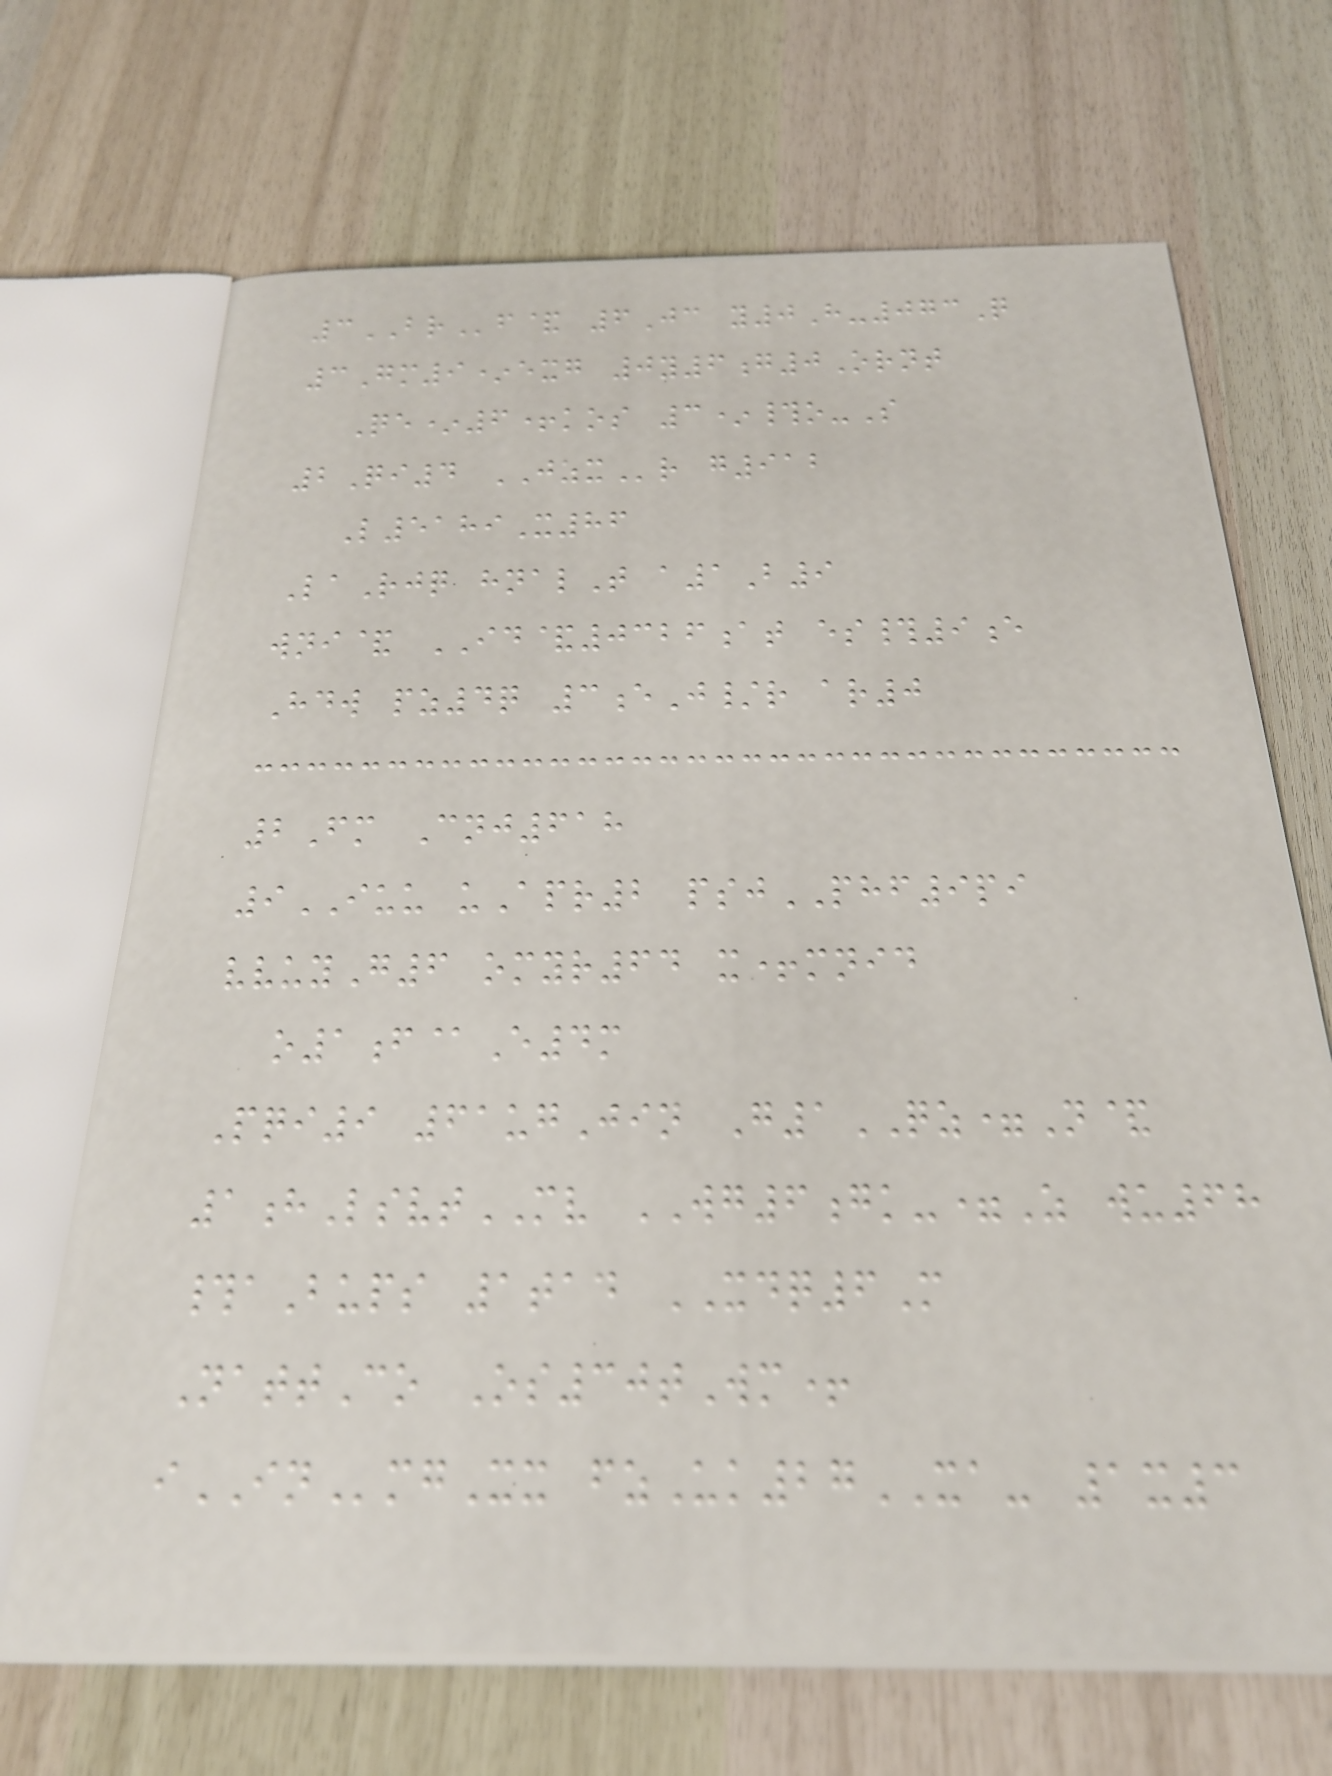3BRf& 6Jc y0H-073Q
3Gm9*exg 0y6g0Ornt
Qe*6+kos 3*#o-S
2Qi4 JZXr g912
L5189X86
LaRjq hnalT a1B9
wni& ID&0326at es#9e
Hdw pz4q 3eJ/r ar0
2Fm Cnj618
9IUU uApr2 psjPHF9pi
vvuyG6 omyr64 x+mnid
o1f@E4m
Pqi9 61ugJin G1QZ=N&
1hLsvtMV WG6gk-=Z wu68
#aBups 1tad XDQ6M
NattCo Os30tWm+
iINmgXx fzUk27XA- 1x3
